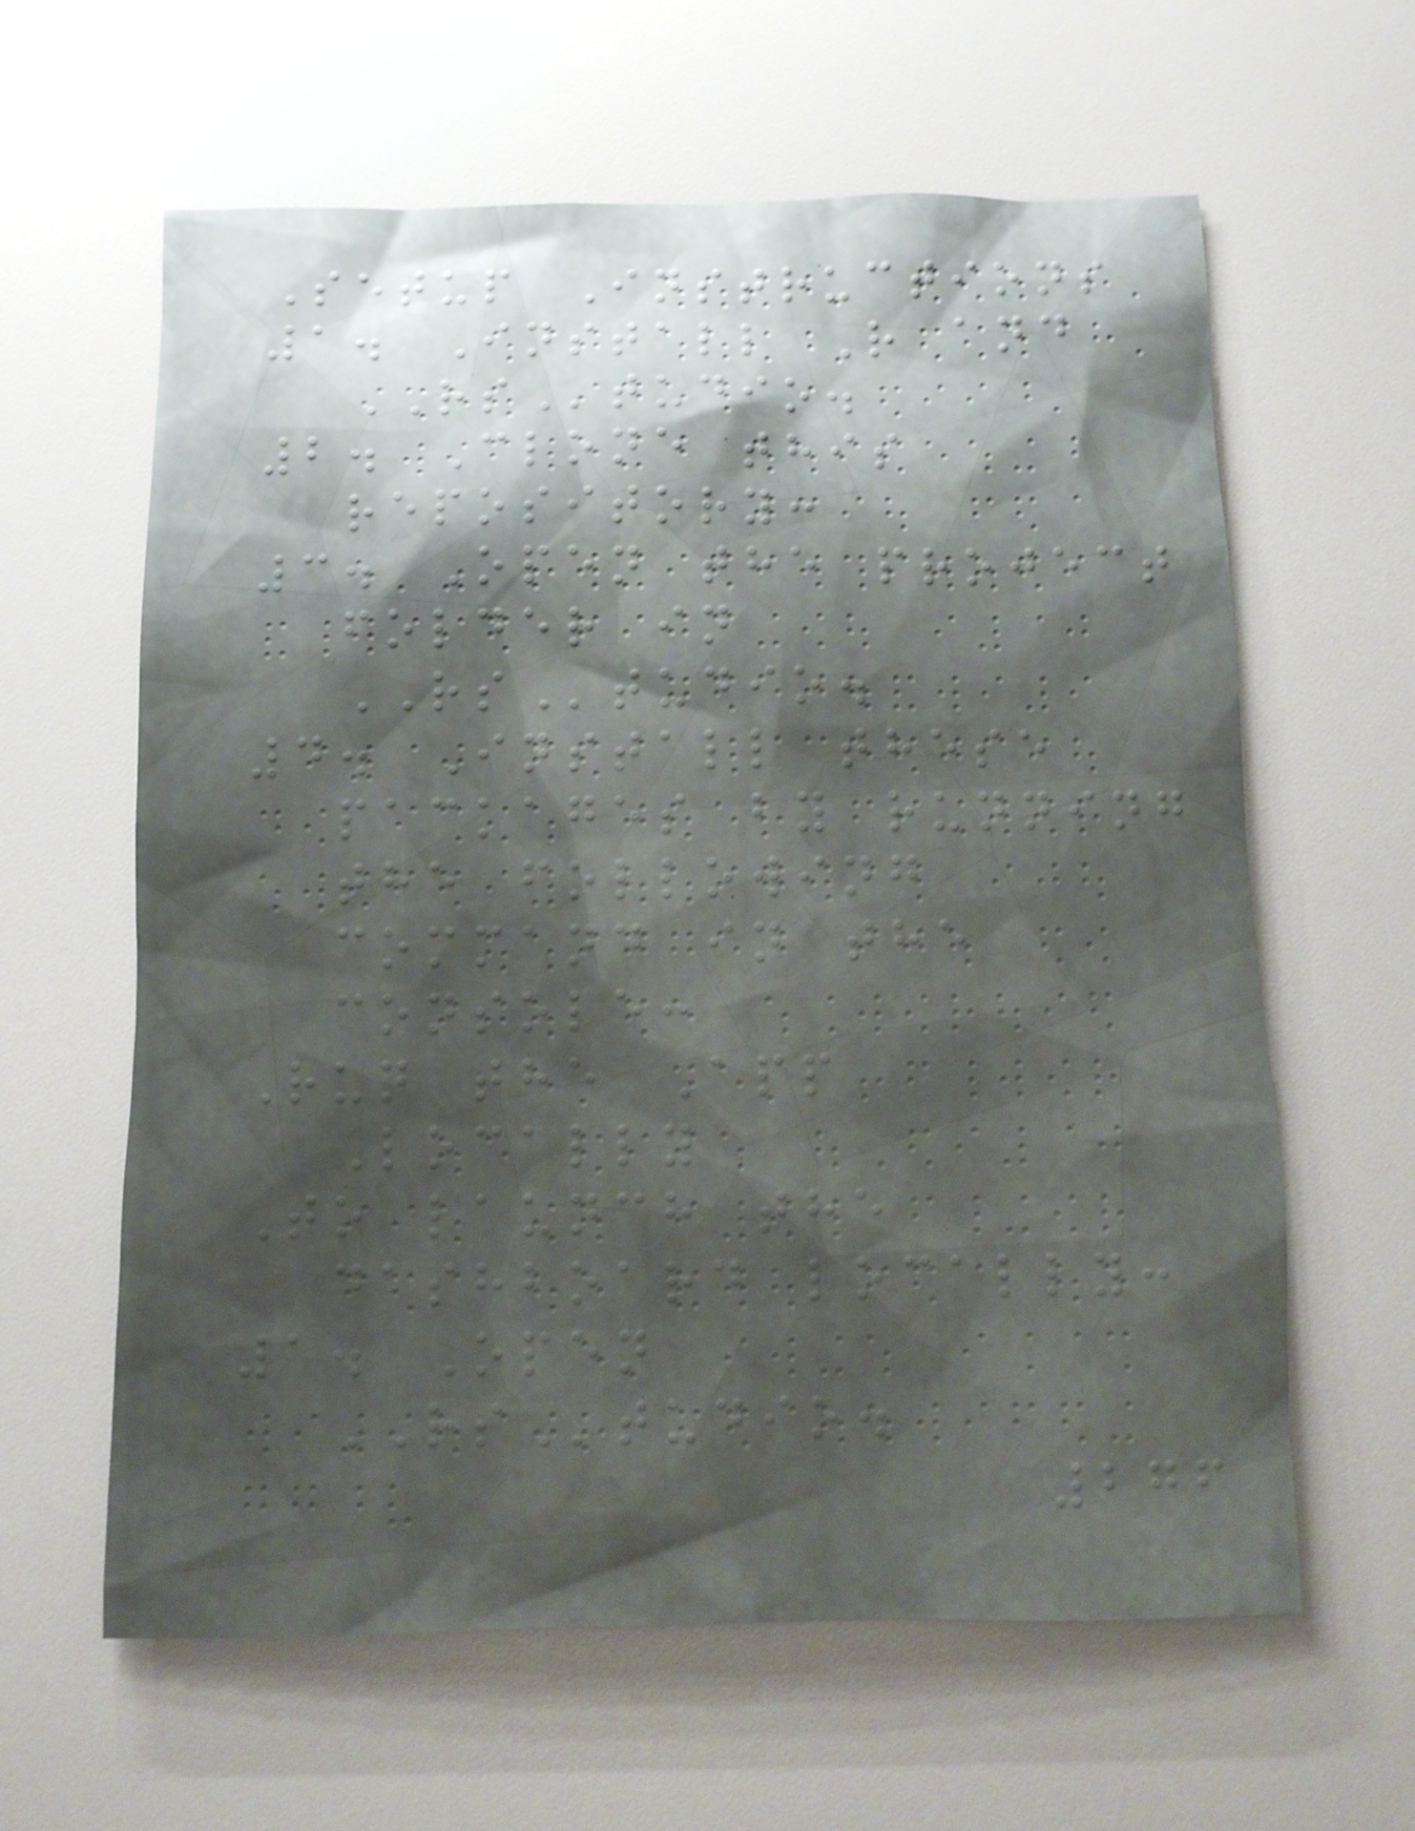Setup Instructions
1. Install R and
RStudio.
2. Clone this
repository:
3. Open the project
folder in
RStudio.
4. Install these
packages by running
the following
command in the
console:
Run the App
Locally
To launch the
dashboard locally:
1. Open
RStudio.
276
